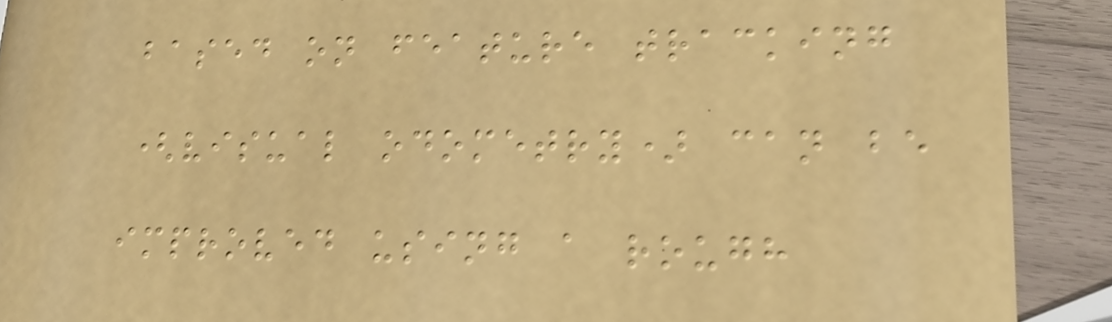based on feature tracking
(visual odometry) can be
improved using a rough
